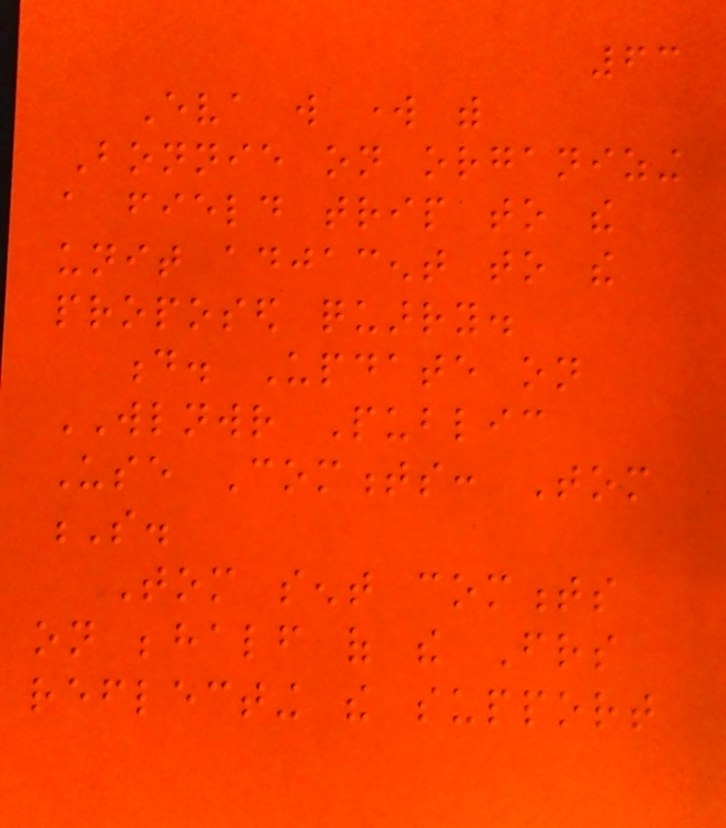63
Eva will work with
Bonnie on organizing
a field trip to the
unit adjacent to the
proposed quarry.
d. Update on
WLNWR Public
Use Comments: Tom
S.
Tom sent comments
on behalf of the Friends
reflecting the support
